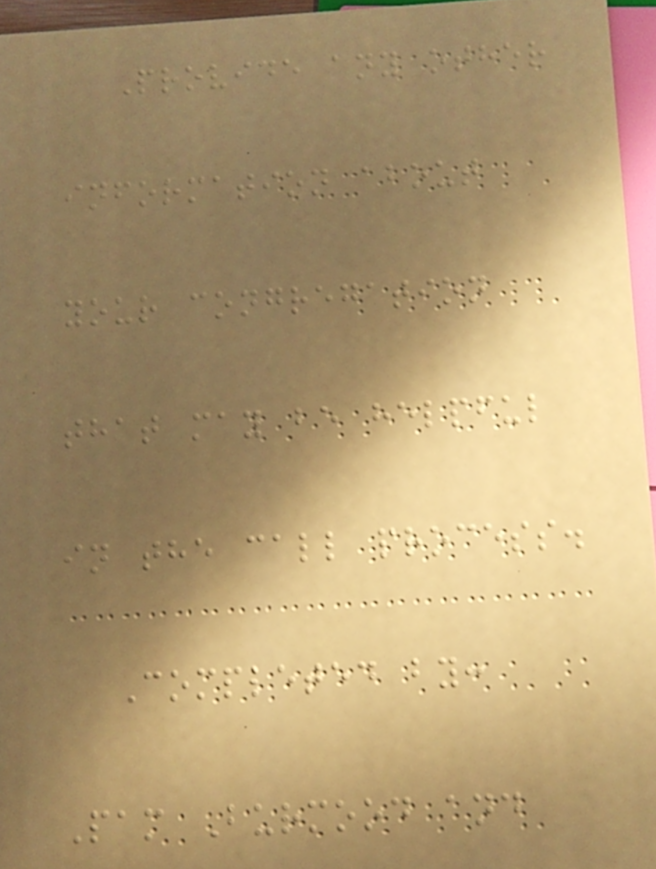Provide any other
information about
your congregation
that may be helpful
in the call process.
Completed by:
Pam Burmood and
